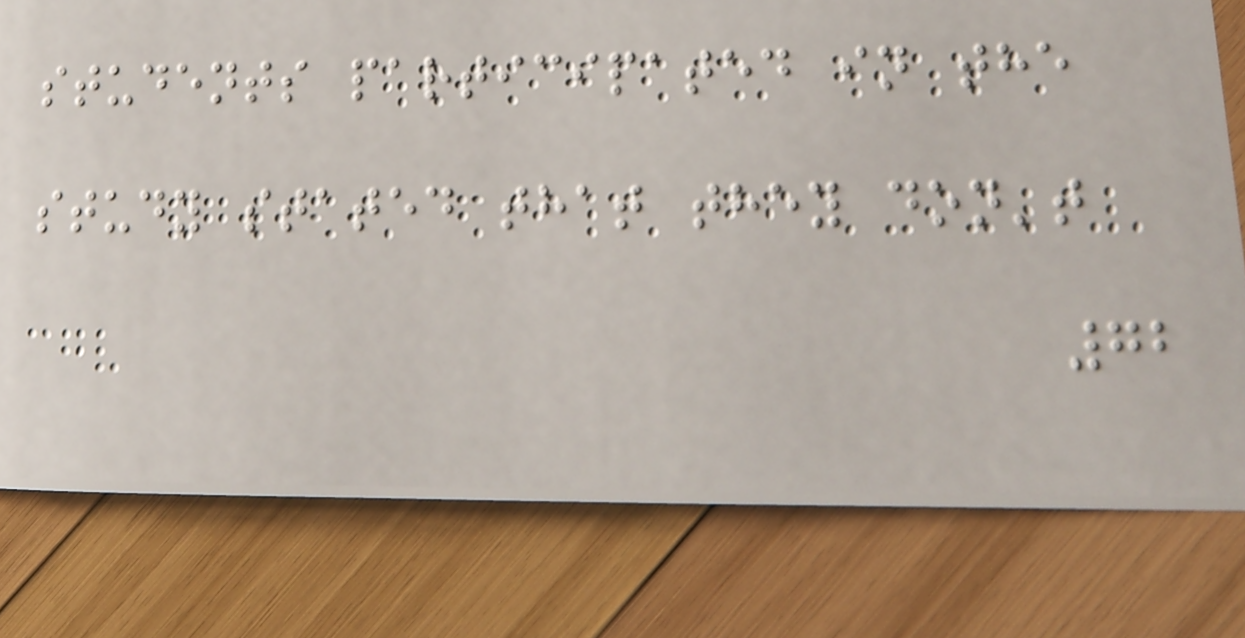students participated in the
study stated that they don't
72
